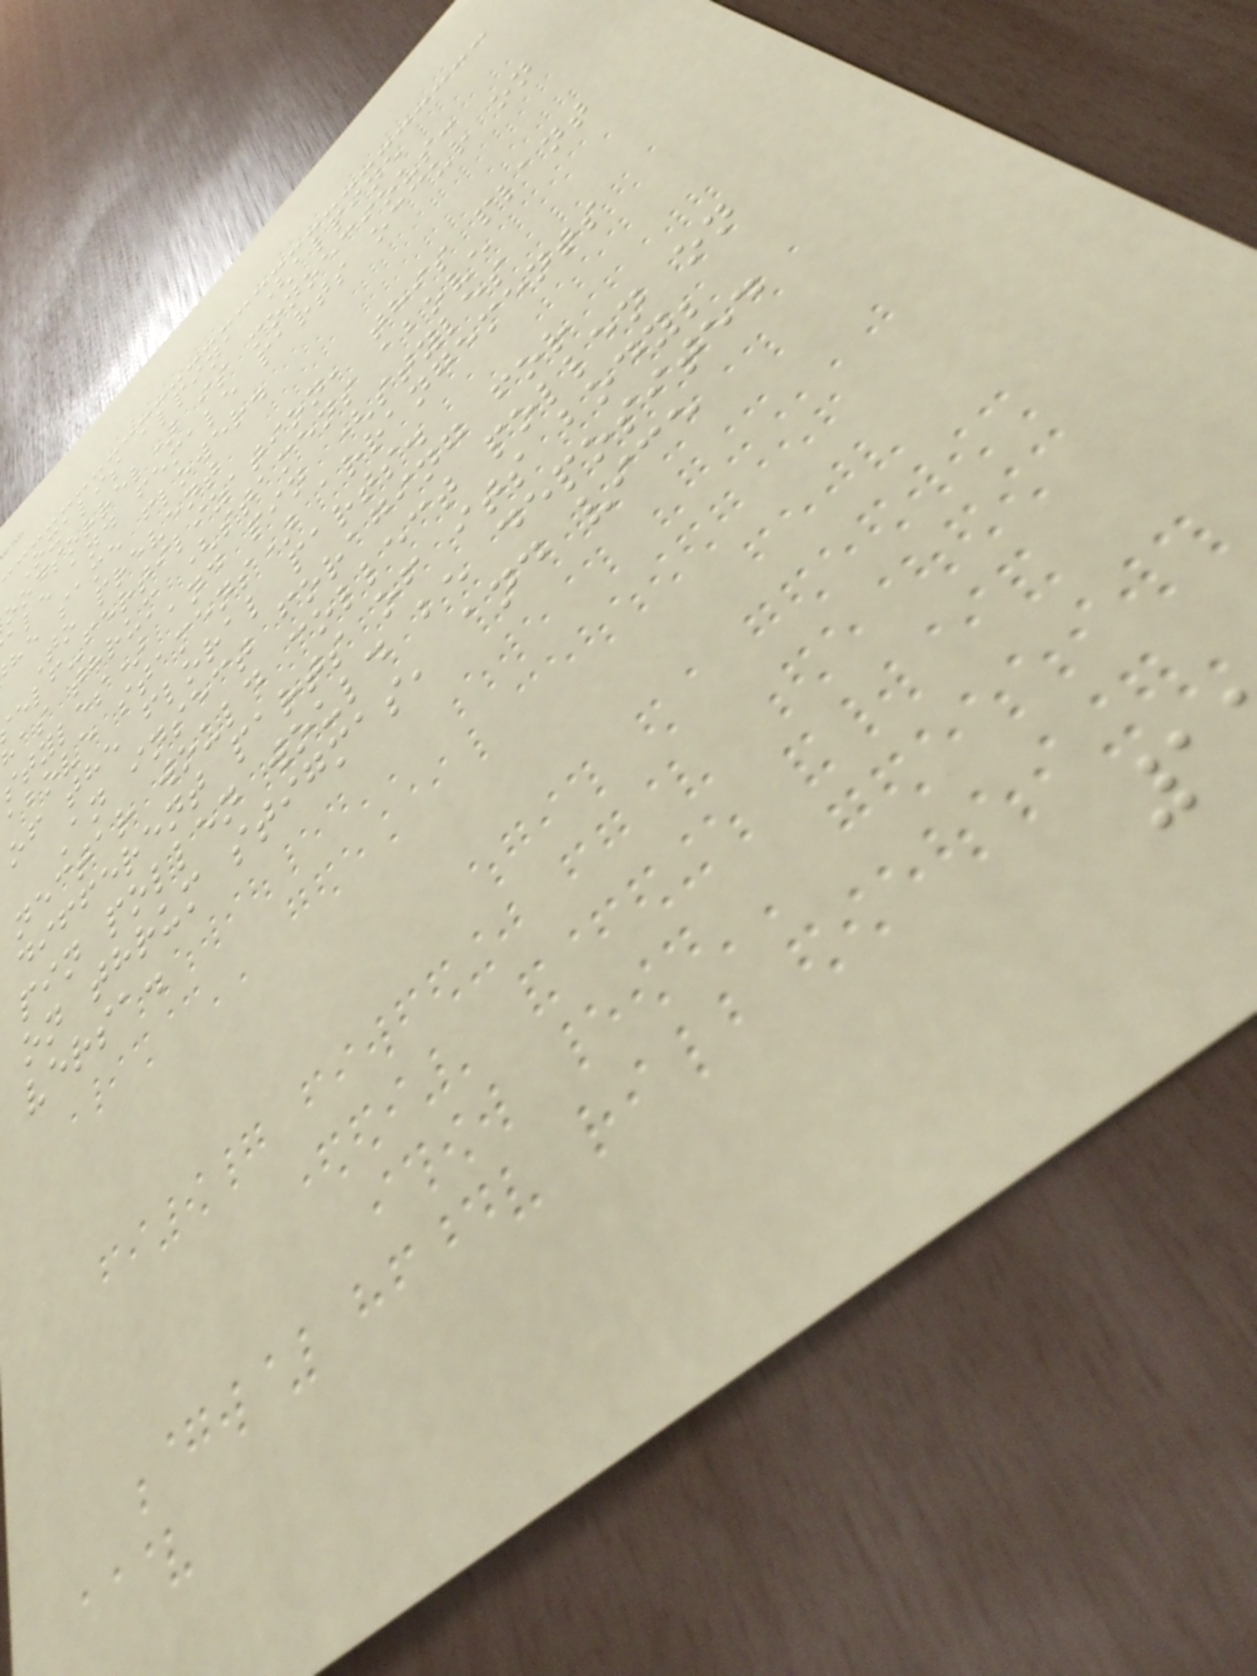Oxalis alpina (alpine
oodsorrel) is monoecious:
ale and female parts occur on
he same flower.
To prevent
elf-fertilization, this plant
as thrum (stamens above
styles) and pin (styles
above stamens) arrangements
of the floral parts.
An insect foraging for
nectar would collect pollen on
different parts of its body;
pin pollen would be deposited
on thrum stigmas, and vice
versa.
